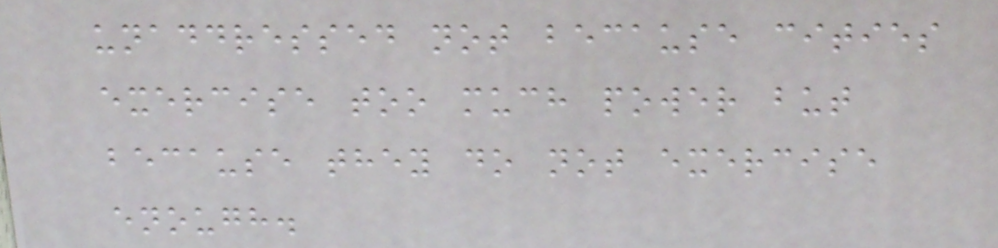unaddressed not because cities
exercise too much power but
because they do not exercise
enough.
